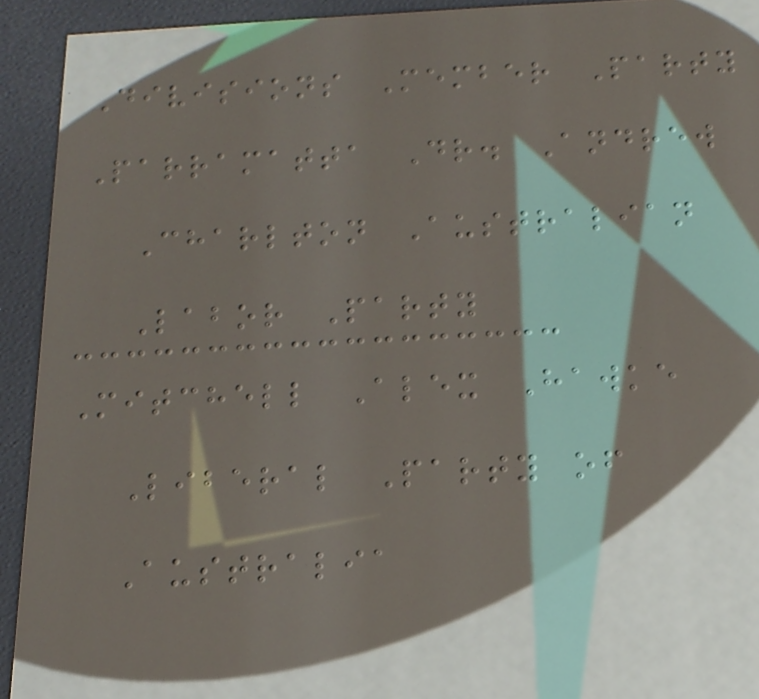Divisions Member Party
Parramatta Dr. Andrew
Charlton Australian
Labor Party
Mitchell Alex Hawke
Liberal Party of
Australia
